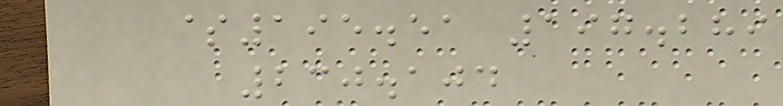$195.51 197.289
230.104
